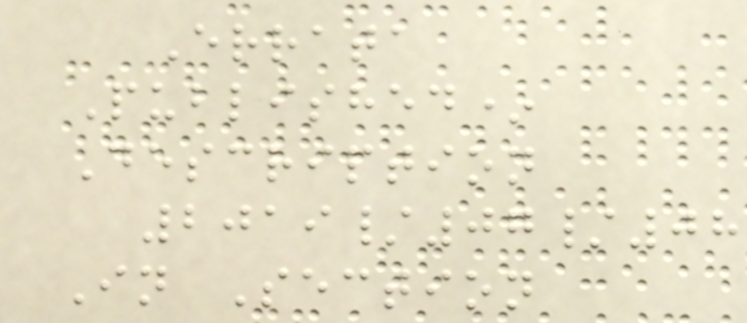Errata
Published*
Description
2019/07/08
In Section
